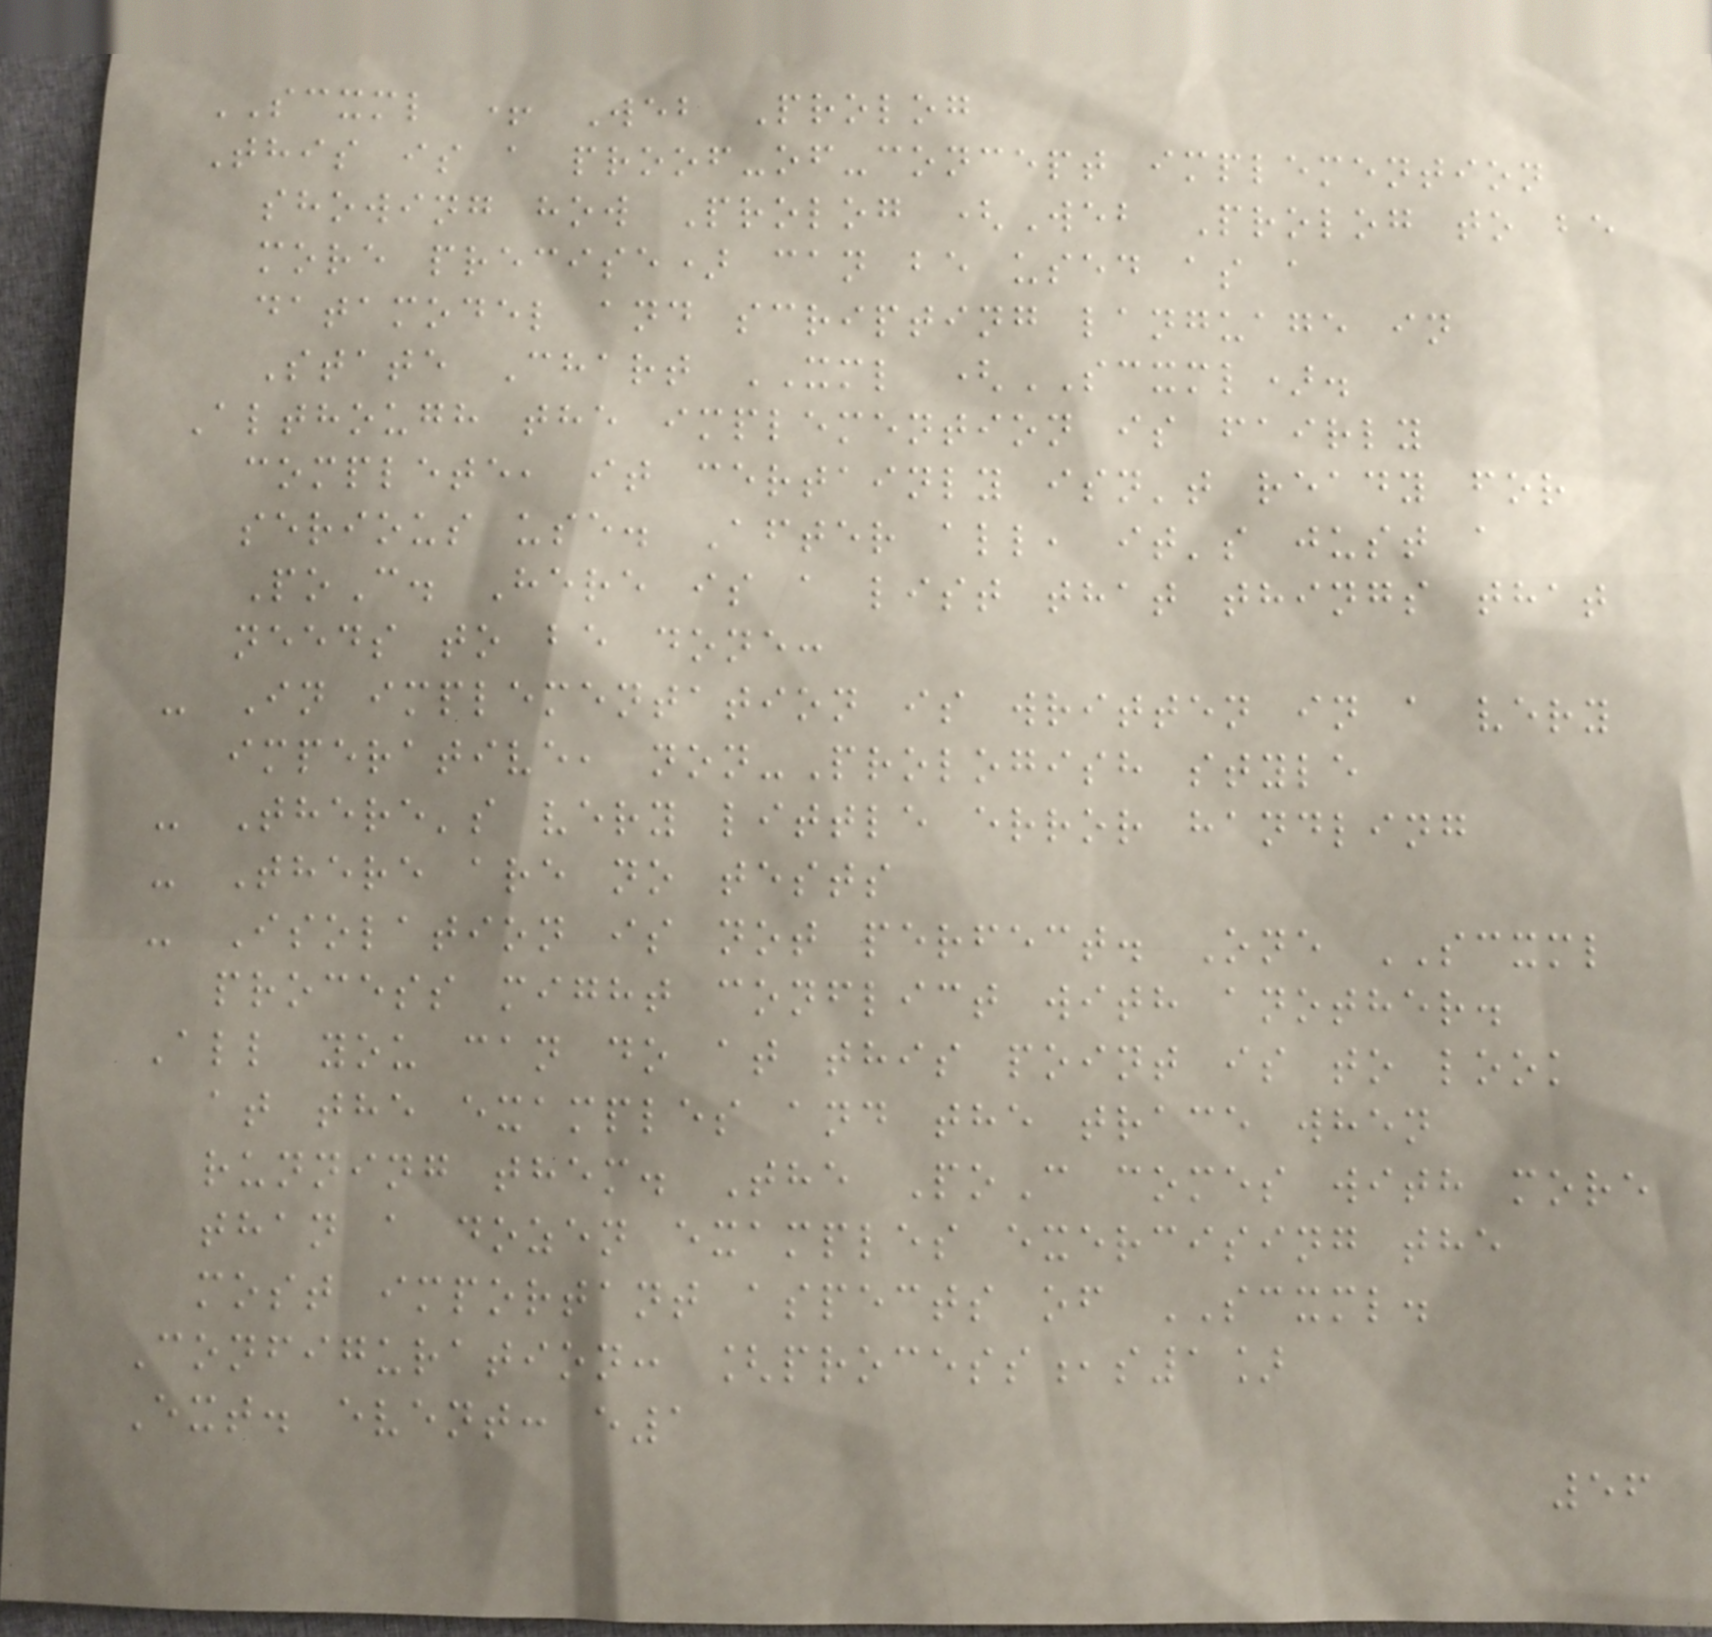SCXML + Web Prolog
This is a proof-of-concept implemention
showing how Prolog (Web Prolog to be
more precise) can be used as a
datamodel and scripting language in
State Chart XML (SCXML).
Although the implemention is fairly
complete, it certainly isn't ready for
serious use. After all, it's just a
PoC. Here is a list that things that
needs to be done:
- In implementation is written in a very
imperative, non-Prologish style
- There's very little error handling
- There are no tests
- Isolation is not perfect. One SCXML
process might conflict with another.
All you can do at this point is to look
at the examples and the trace when
running them. The PoC comes with more
than a dozen examples exercising the
most important aspects of SCXML.
Configuration: [process,s1]
Ext. event: e1
56
